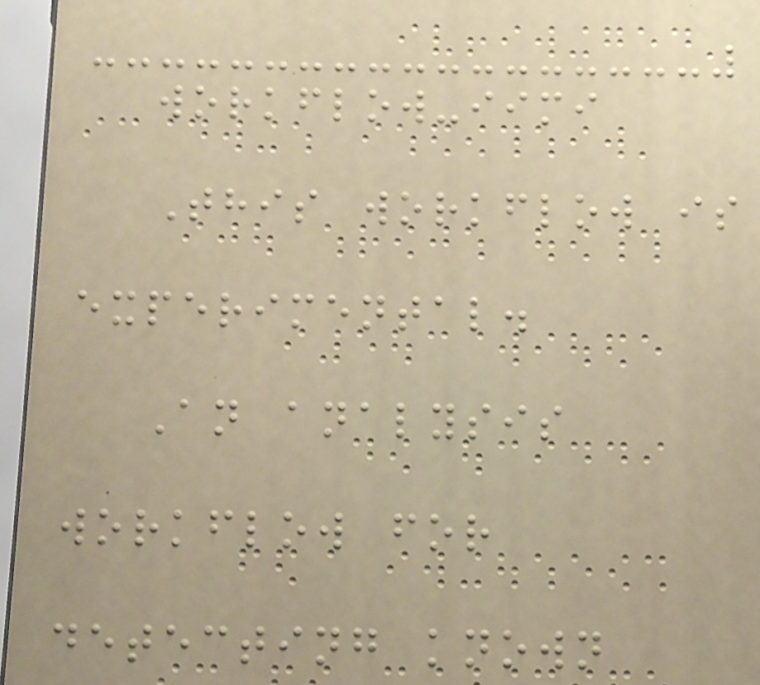workflow-iimi
This workflow is
experimental.
An analysis
workflow for
detecting known
